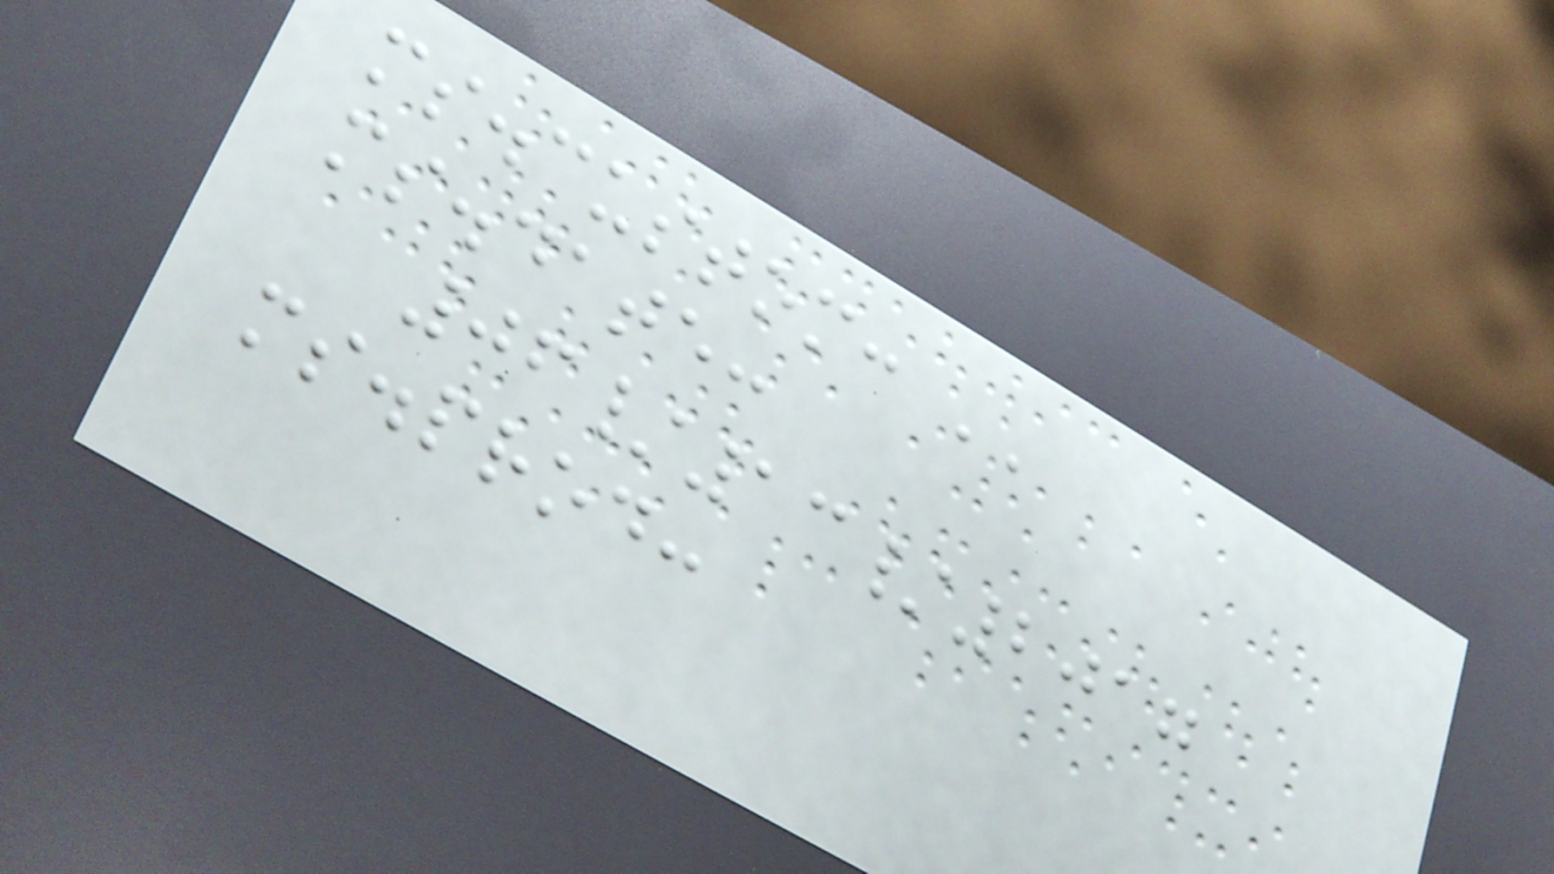ms.custom: ''
ms.date:
06/13/2017
ms.prod:
